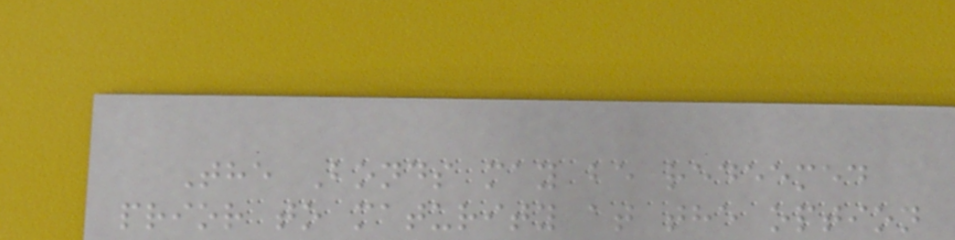The Bonds may be redeemed
prior to maturity at the option
